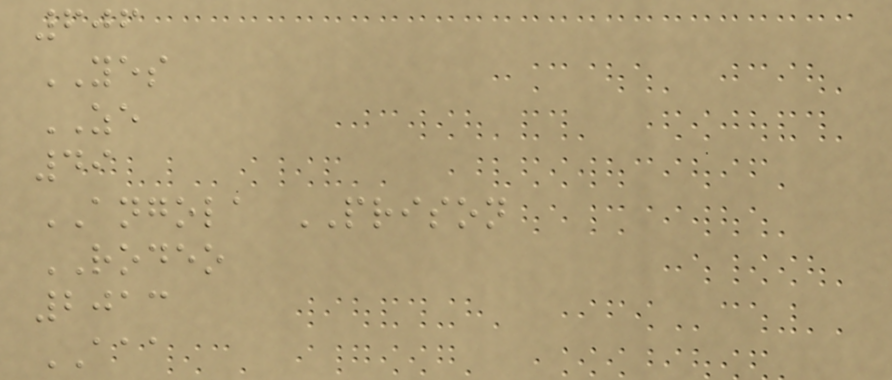606
YES
ZE
49
ANGOLA PRISON
RODEO
2013
AAA
